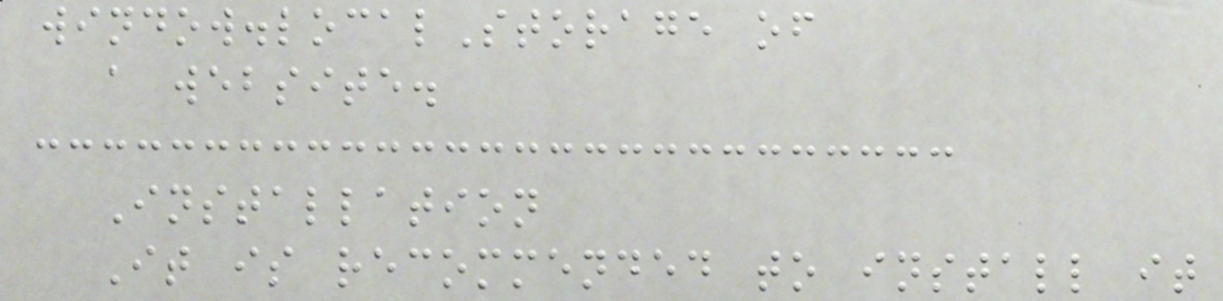window.localStorage of
a website.
Installation
It is recommended to install it
